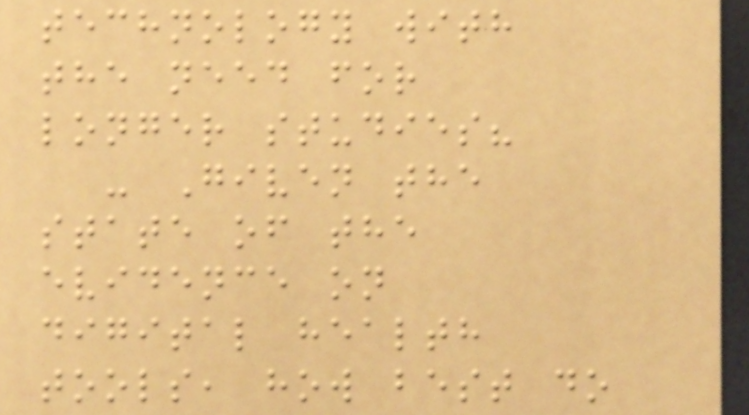technology with
the need for
longer studies?
- Given the
state of the
evidence on
digital health
tools, how best do
